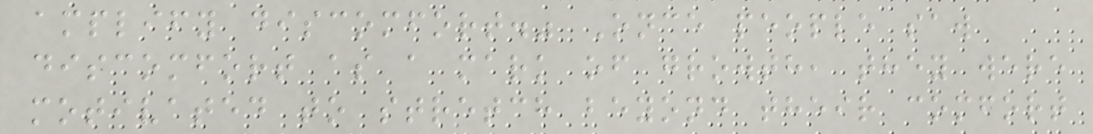amplify discomfort." Once people saw
discomfort as a mark of growth, they were
motivated to stretch beyond their comfort
